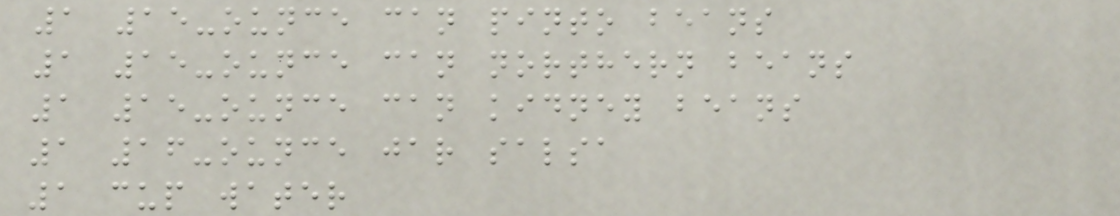1 15-ounce can pinto beans
1 15-ounce can northern beans
1 15-ounce can kidney beans
1 16-ounce jar salsa
1 cup water
